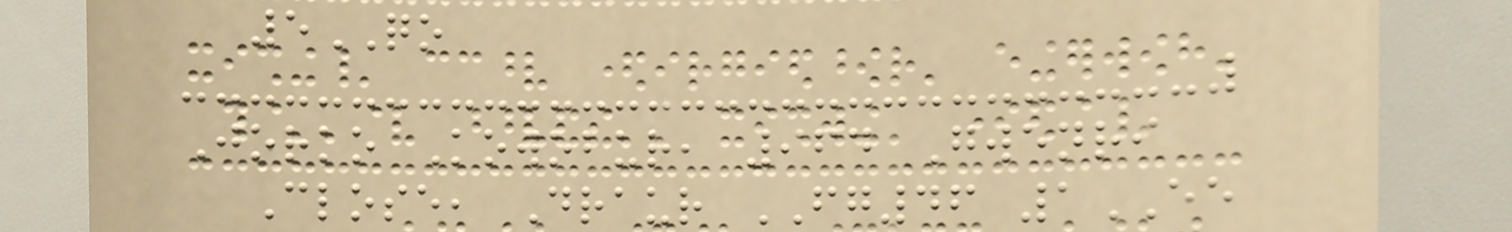5QO
Jorko Kowobur, 964 Gwenri
Close, Draur FG46 1EE
